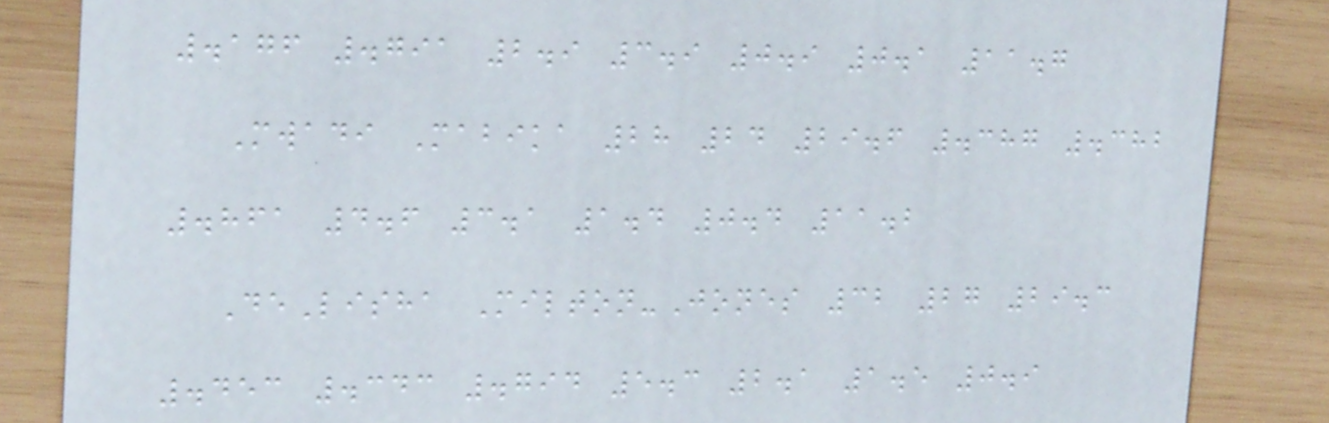.176 .791 2.9 3.9 0.9 0.1 11.7
Mwadi Mabika 28 24 29.6 .387 .382
.861 4.6 3.1 1.4 0.4 11.2
DeLisha Milton-Jones 32 27 29.3
.453 .343 .794 5.3 2.1 1.5 0.9
